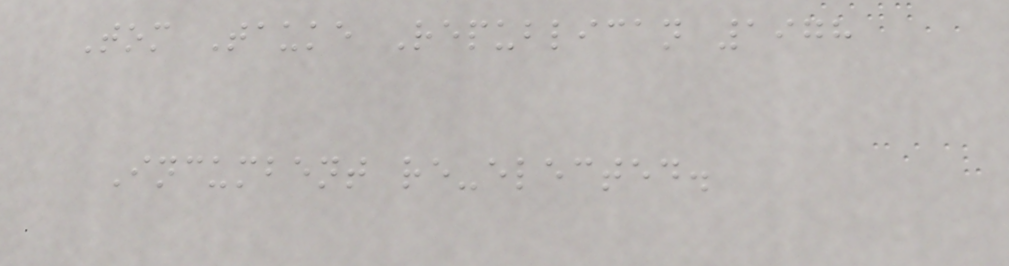Tom Tauke Republican 1978
Incumbent re-elected.
